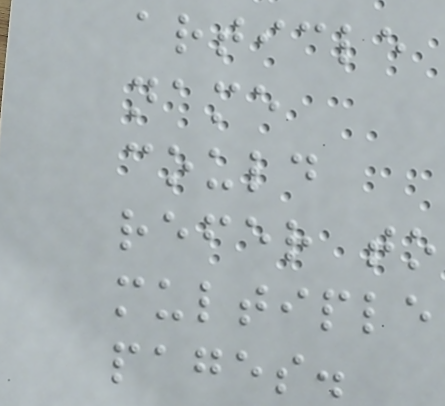article
name
could
refer to
multiple
pages.
